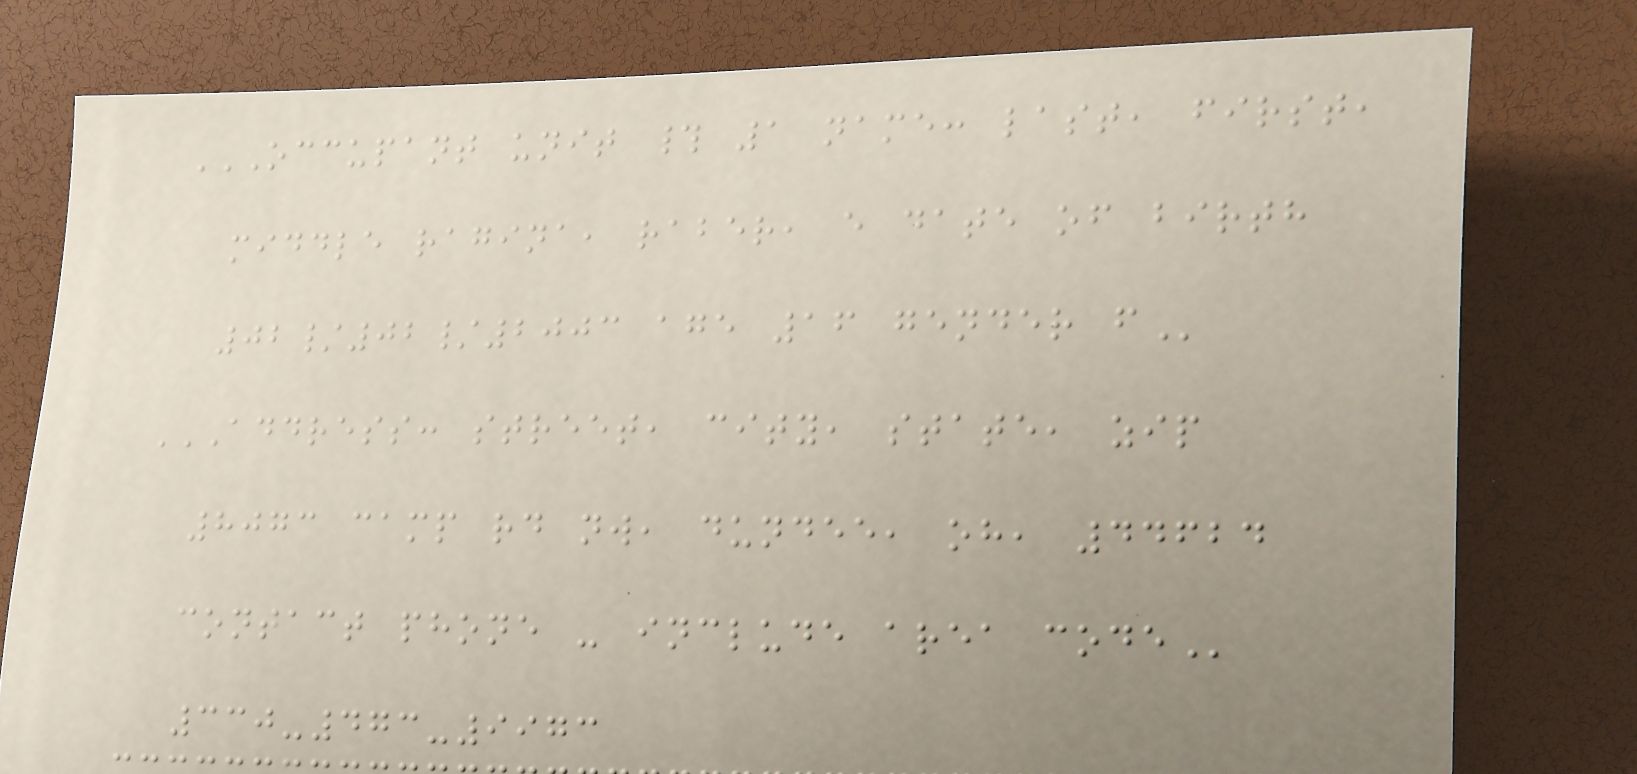OCCUPANT UNIT # 1 NAME: LAST, FIRST,
MIDDLE RAGINA, RABER, E DATE OF BIRTH
02/02/2003 AGE 16 GENDER F
ADDRESS: STREET, CITY, STATE, ZIP
8073 CAMP RD NW, DUNDEE, OH, 44624
CONTACT PHONE - INCLUDE AREA CODE
330-473-9973
